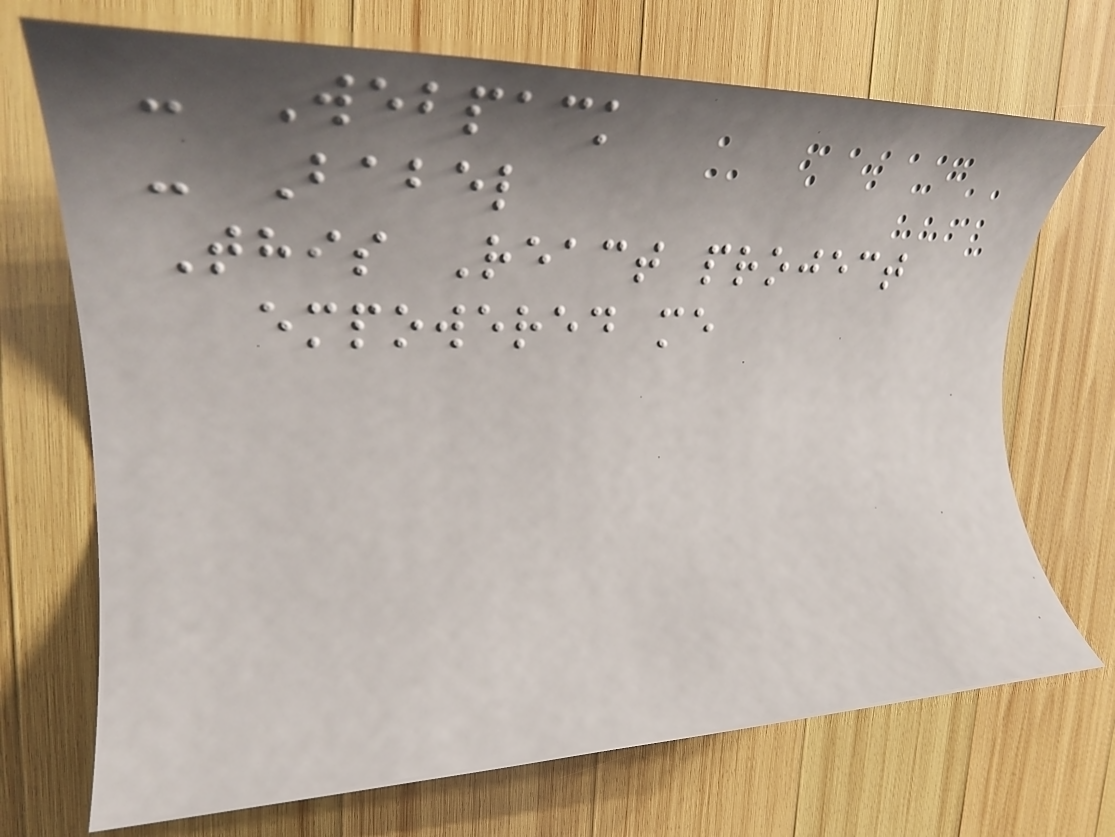- Webpack
- Babel
This React project
empowered me
